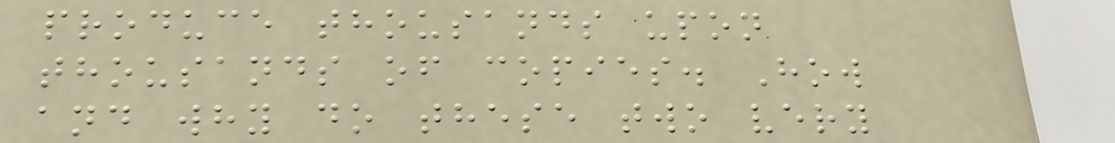produce thousands upon
thousands of copies. How
and why do these two very
